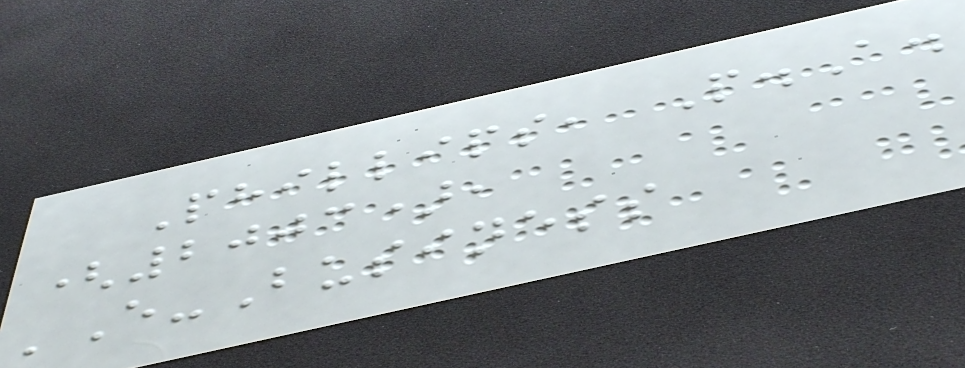Phillips, P.A.
(2003),
'E-Business
